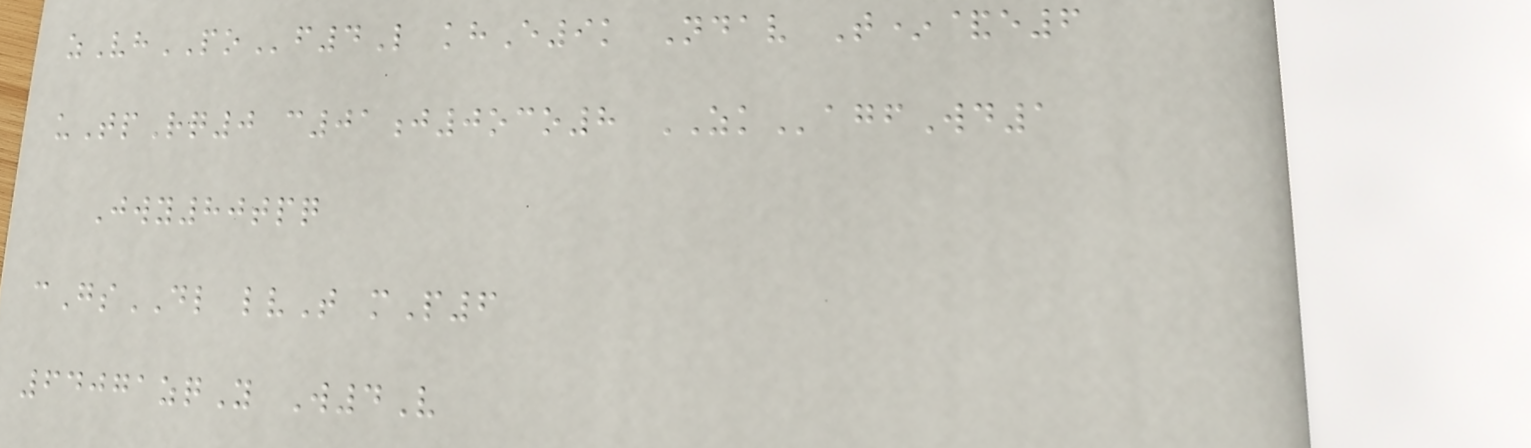zVhPOf4L khE9k Ndav T*&e6
uTpRq0 c01j0oco8 ZKagfWd1
Jwy80tpq
cGsDL lvT mP6
64071zqY W4V
